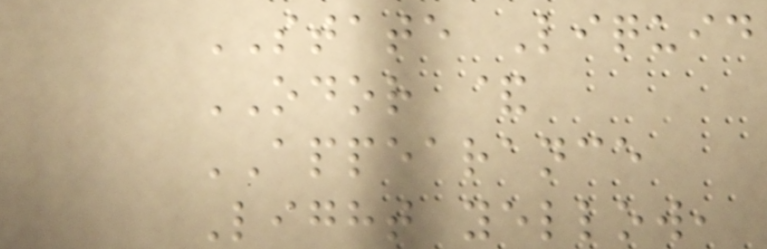STATE Liquid
ODOR &
APPEARANCE
Light yellow,
